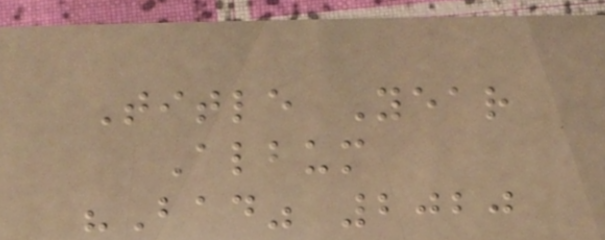Title Year
Album
"Bad" 2020
